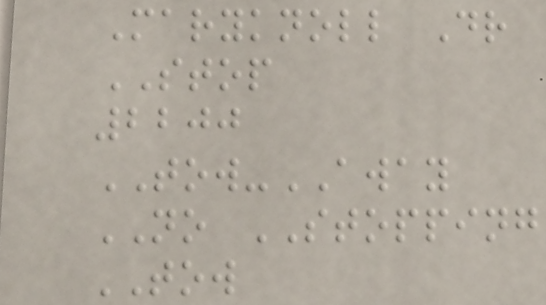Maryknoll Dr
STOP
2200
TOW-AWAY
NO STOPPING
TOW
